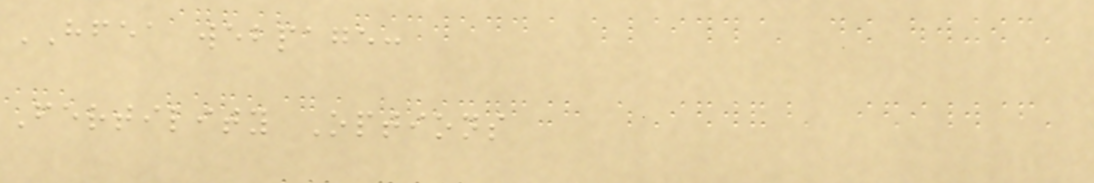HFEA webpage:
Fertility Options
